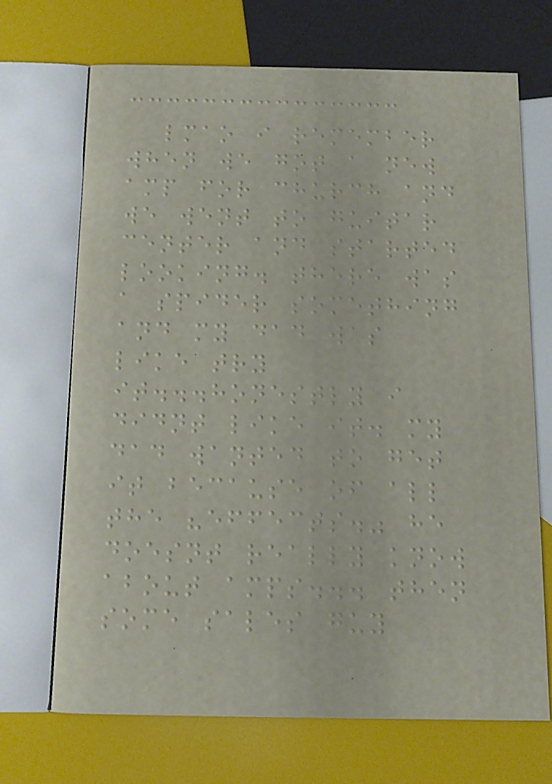lmao i remember
when we got a new
amp for church and
we went to guitar
center and started
looking. there was
a spider something
and my dad was
like try
it...honestly i
didnt like it. my
dad wanted to get
it because of all
the "effects." he
doesnt really know
about amps... then
some sales guy
